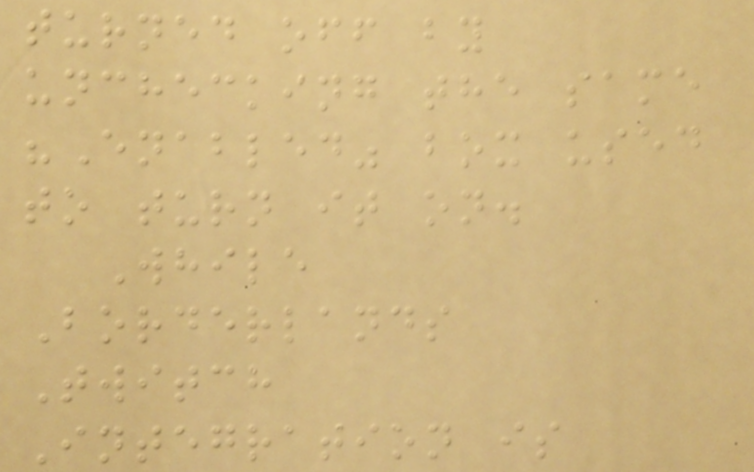turned off by
unchecking the same
"Enabled" box used
to turn it on.
While
Borderlands
Twitch
Integration is
